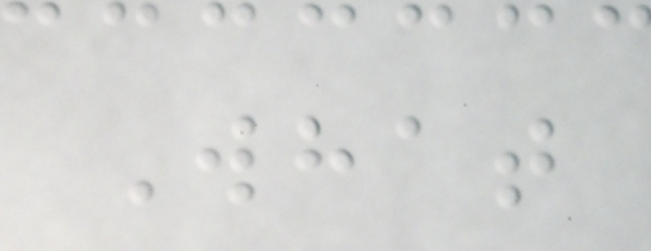What
